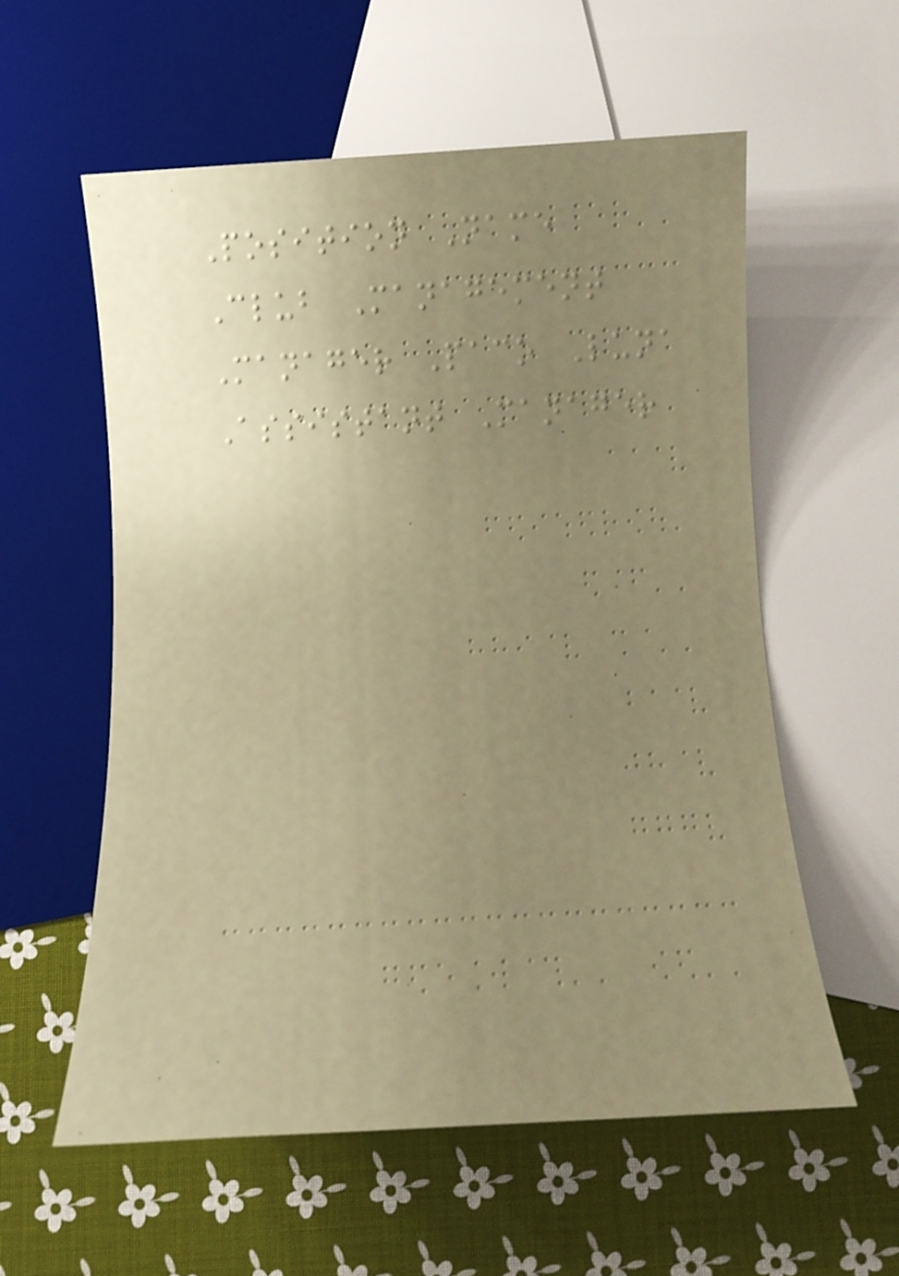Position Name
Club Management
Manager Paco Luna
Assistant Manager
